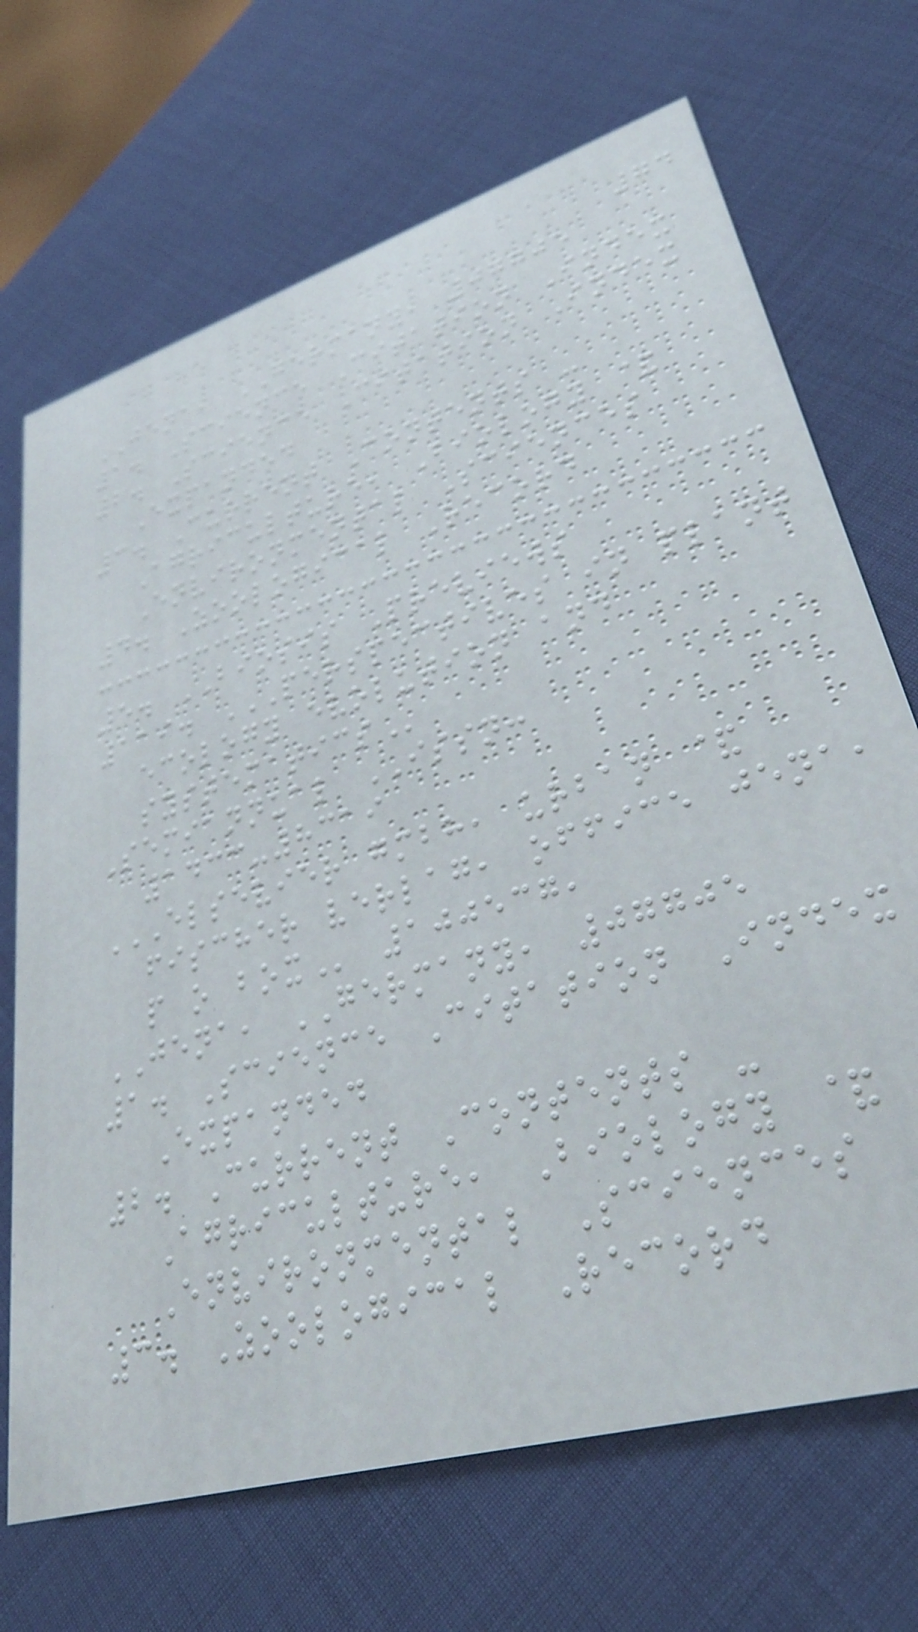74
JENA, GERMANY, 07705
1. Science Citation Index
2. Science Citation Index
Expanded
3. Current Contents -
Agriculture, Biology &
Environmental Sciences
4. Zoological Record
5. BIOSIS Previews
119. PERSPECTIVES IN PLANT
ECOLOGY EVOLUTION AND
SYSTEMATICS
Semiannual ISSN:
1433-8319
ELSEVIER GMBH, URBAN &
FISCHER VERLAG, OFFICE JENA,
P O BOX 100537,
JENA, GERMANY, 07705
1. Science Citation Index
Expanded
2. Current Contents -
Agriculture, Biology &
Environmental Sciences
3. Zoological Record
